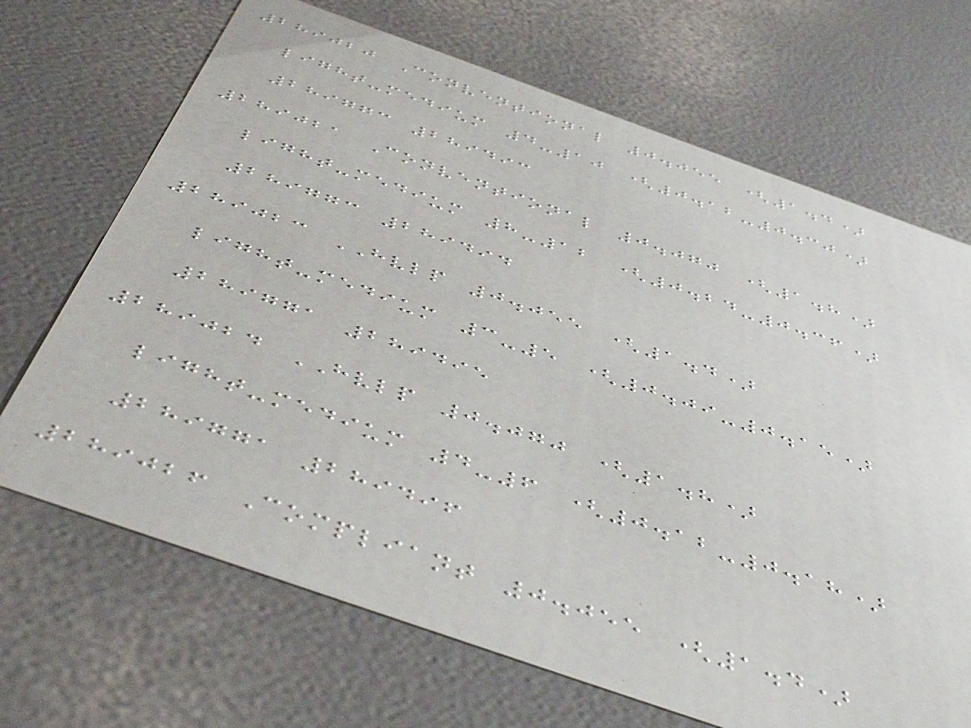289020 Conventional 0.055 (1.4)
light-medium 4-10 (0.12-0.30)
289773 289493
289021 Conventional 0.070 (1.8)
light-medium 8-12 (0.24-0.36)
289773 289494
289023 HVLP 0.055 (1.4)
light-medium 3-5 (0.09-0.15)
289771 289495
289024 HVLP 0.070 (1.8)
light-medium 4-6 (0.12-0.18)
289771 289496
289026 Compliant 0.055 (1.4)
